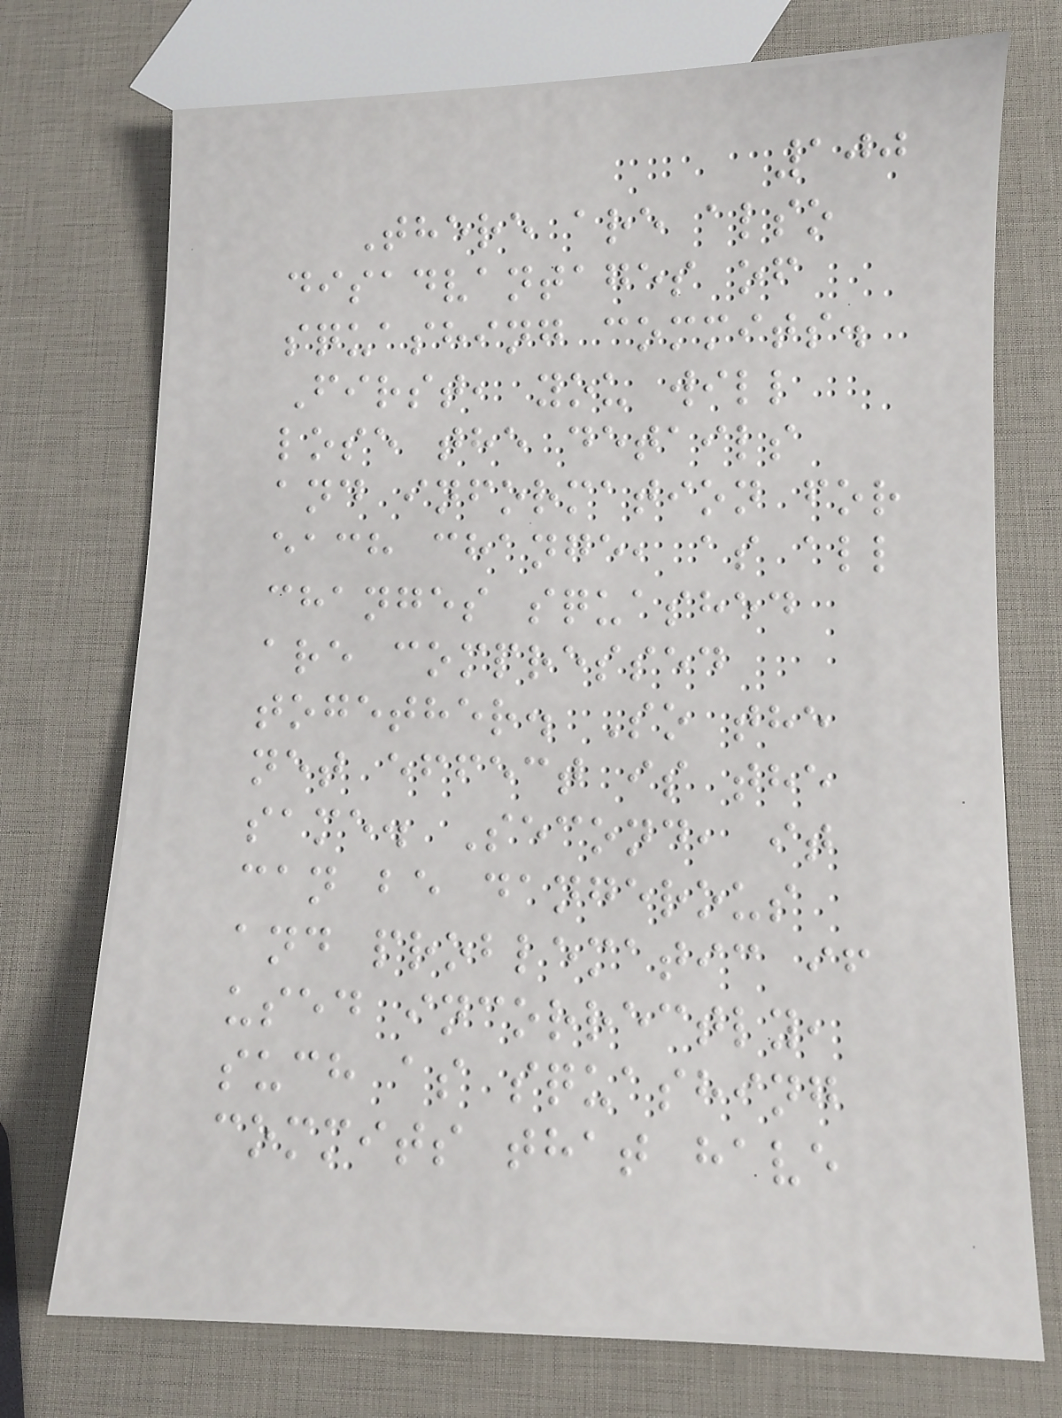100
There are also
disadvantages of
squashing commits.
First, you will
lose the details
and information for
each change, as all
changes squashed
are compressed
together. So the
net effect is the
same. Second, it
can be dangerous
and problematic if
used incorrectly,
such as squashing
commits that have
